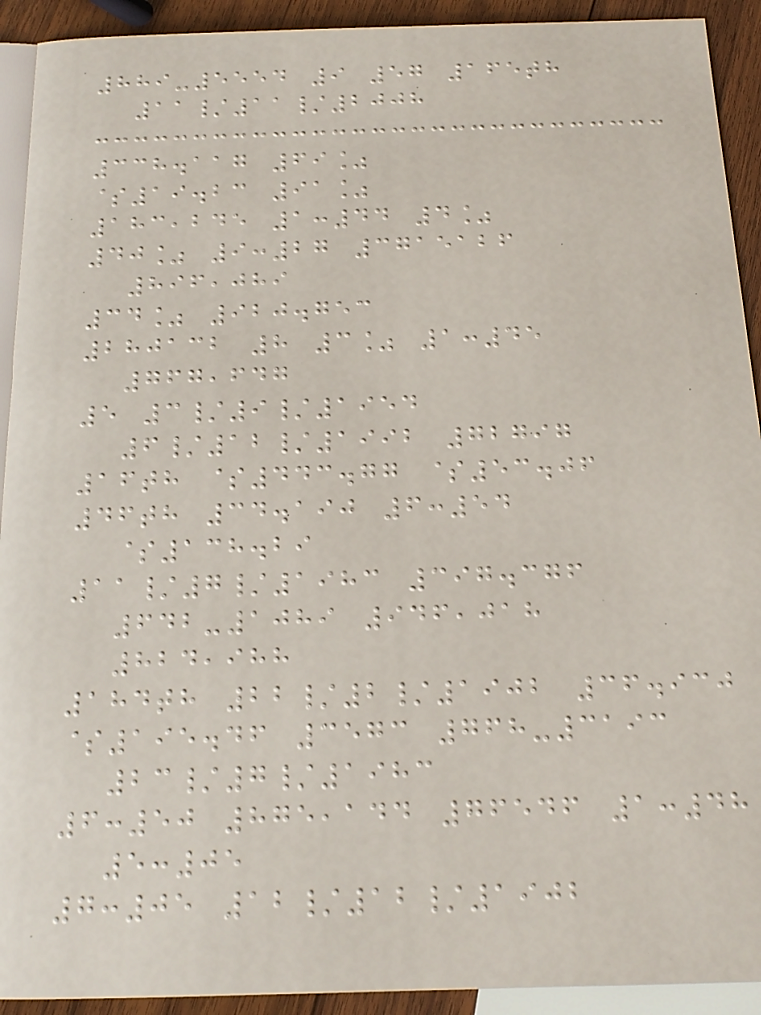889-5554 9 57 165th
11/11/2008
338.117 69%
$19.23 91%
183,245 1:44 4%
40% 9:27 3715126
896,089
34% 920.753
280132 8 3% 1:45
767,647
5 3/9/1954
6/12/1992 72797
16th $443.77 $53.06
46th 34.190 6:54
$138.29
11/7/1983 397.376
642-1089 946,018
824,988
184th 22/2/1902 36.930
$195.46 3573 768-3193
23/7/1983
6:50 875,144 76546 1:48
5:05
7:05 12/12/1902
